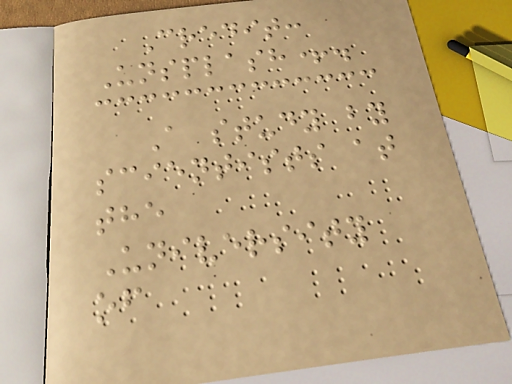Credit:
Unsplash+.
A study by
scientists at
the
University
of
